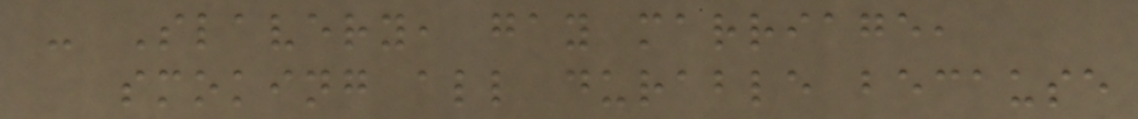- Slavery, gay marriage,
smoking all durable because
